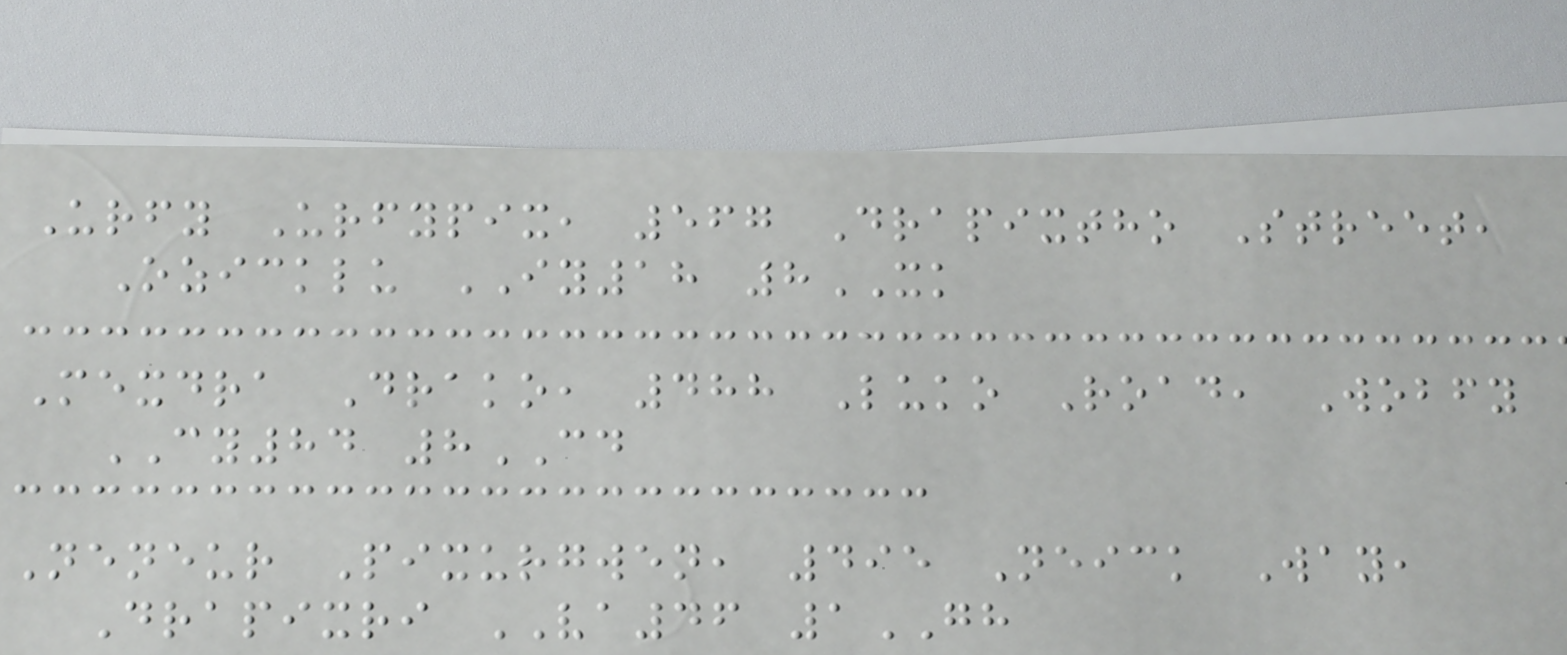Urfy Urfypix, 567 Drapixtho Street,
Ozicklu IY18 8XK
Mexdra Drako, 488 Luko Road, Wobfy
CY84 8CD
Neneur Pixurgwen, 495 Neick Way,
Drapixri VA46 1GH
